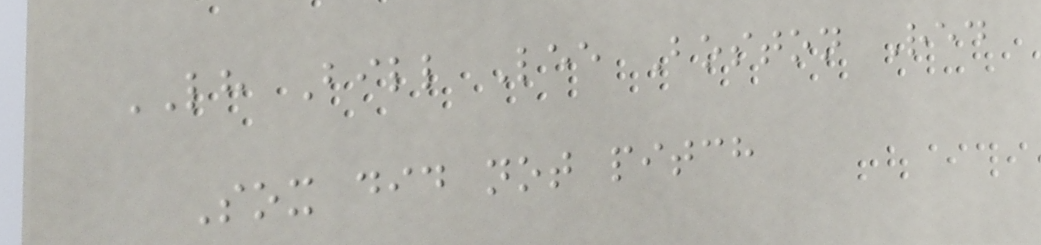LH Bill Lee Boston Red
Sox did not pitch
